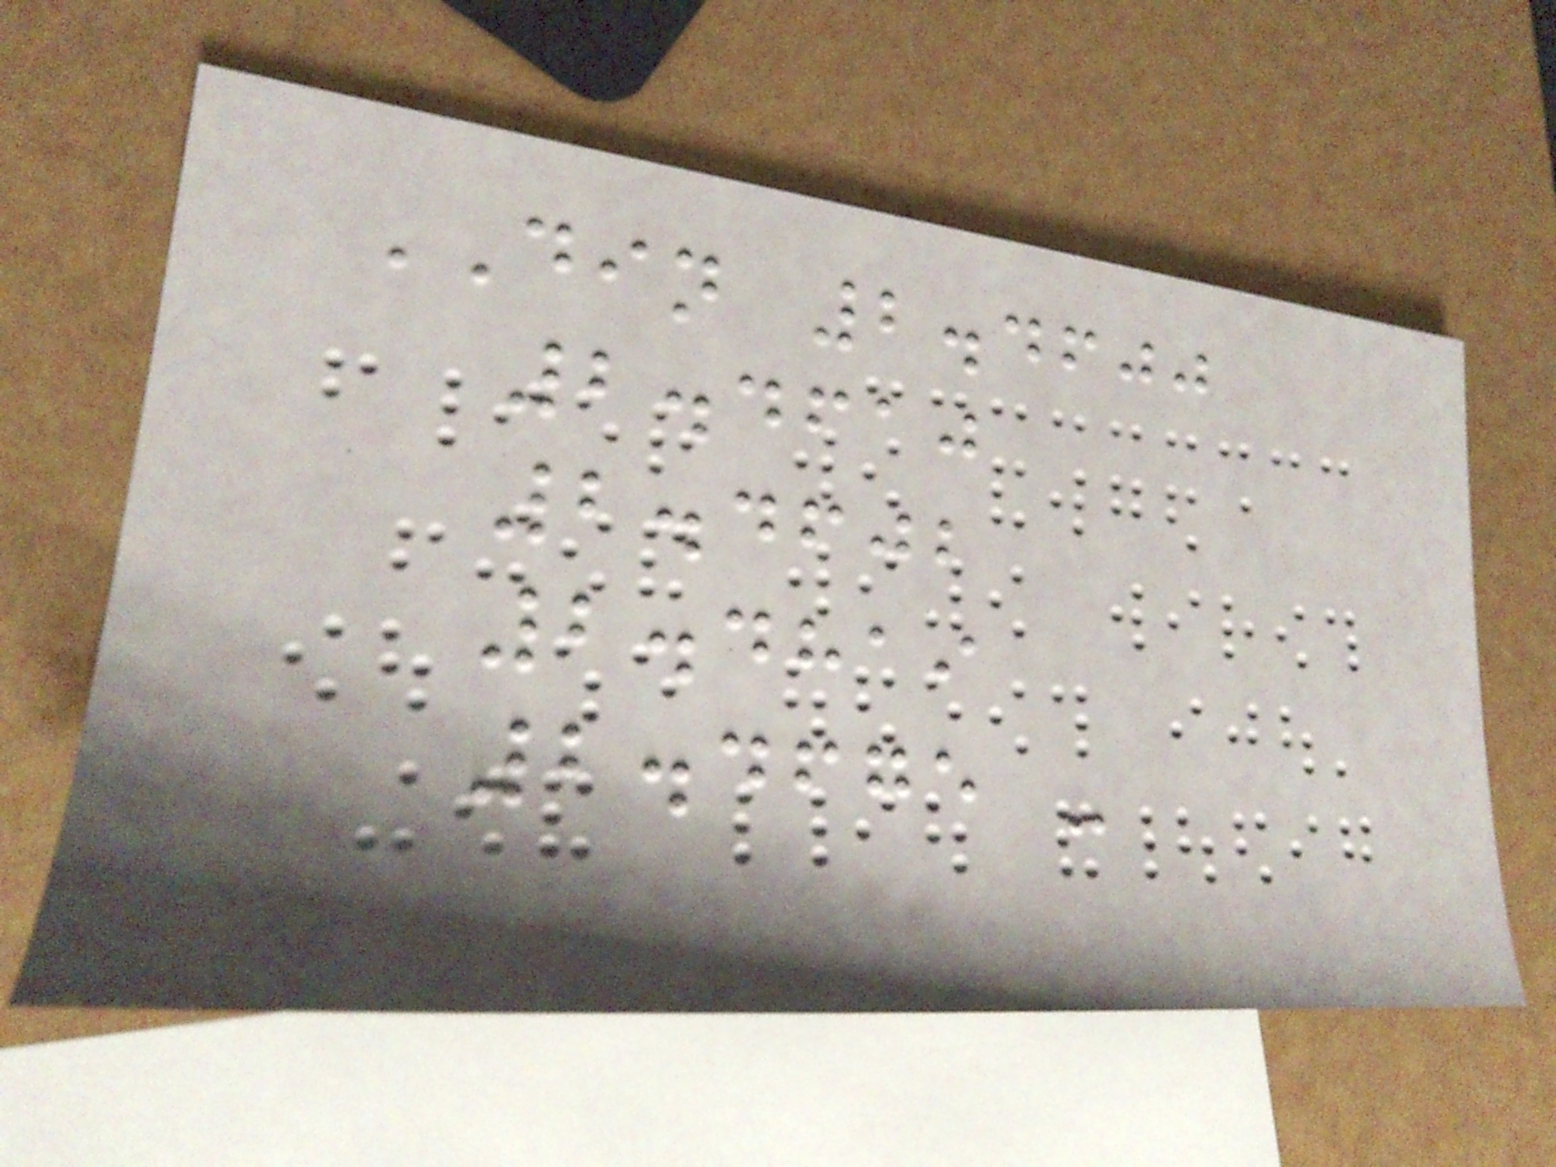DIN 2.4600
2.4610
2.4602
2.4819
2.4675 -
